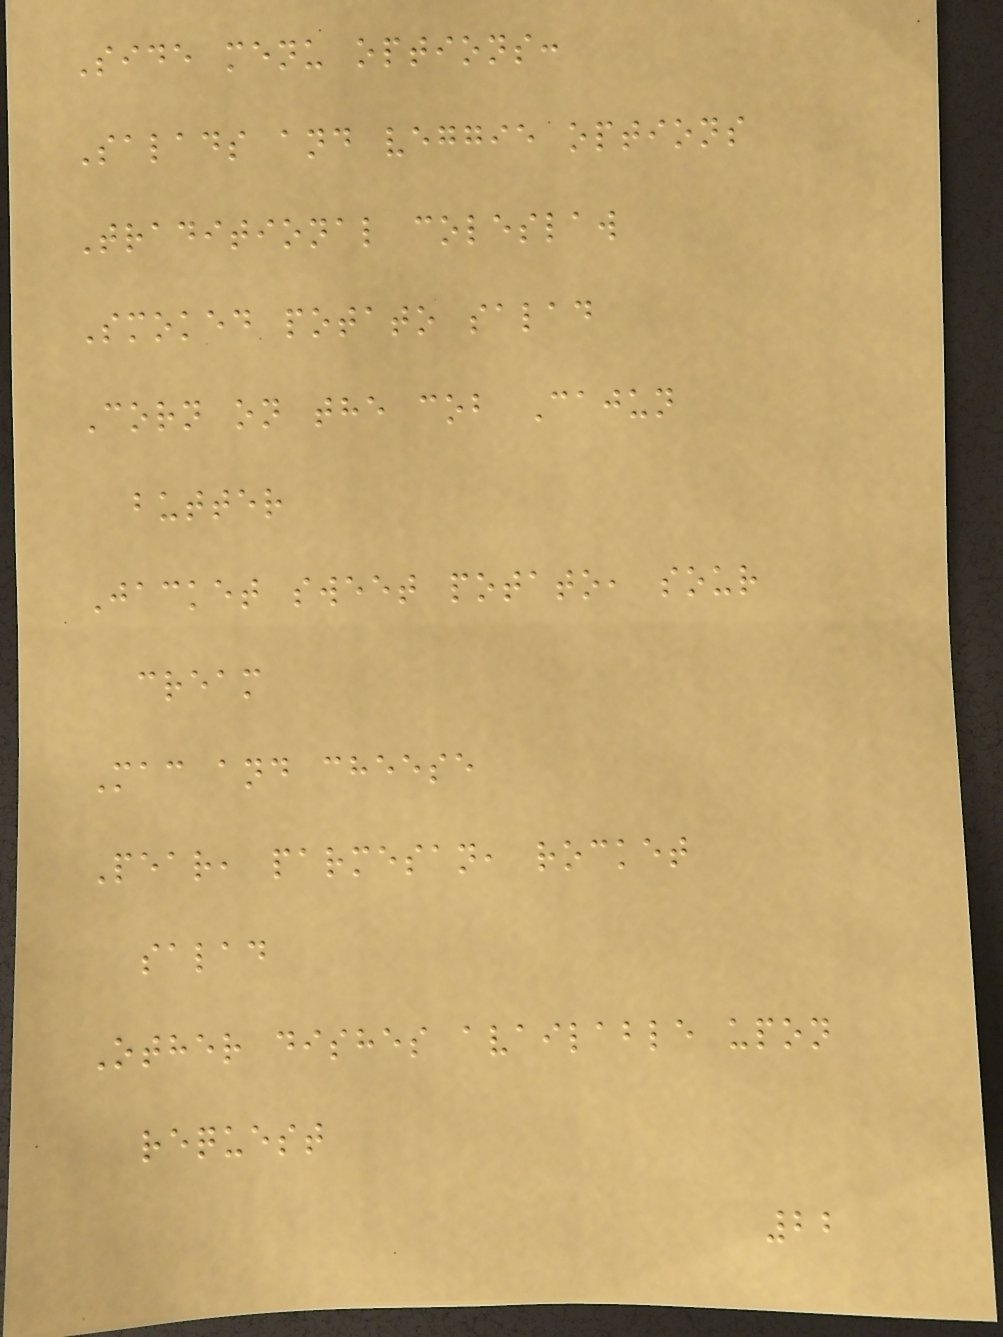Side menu options:
Salads and veggie options
Traditional coleslaw
Smoked potato salad
Corn on the cob Cajun
butter
Jacket sweet potato, sour
cream
Mac and cheese
Pear, parmesan, rocket
salad
Other dishes available upon
request
22
